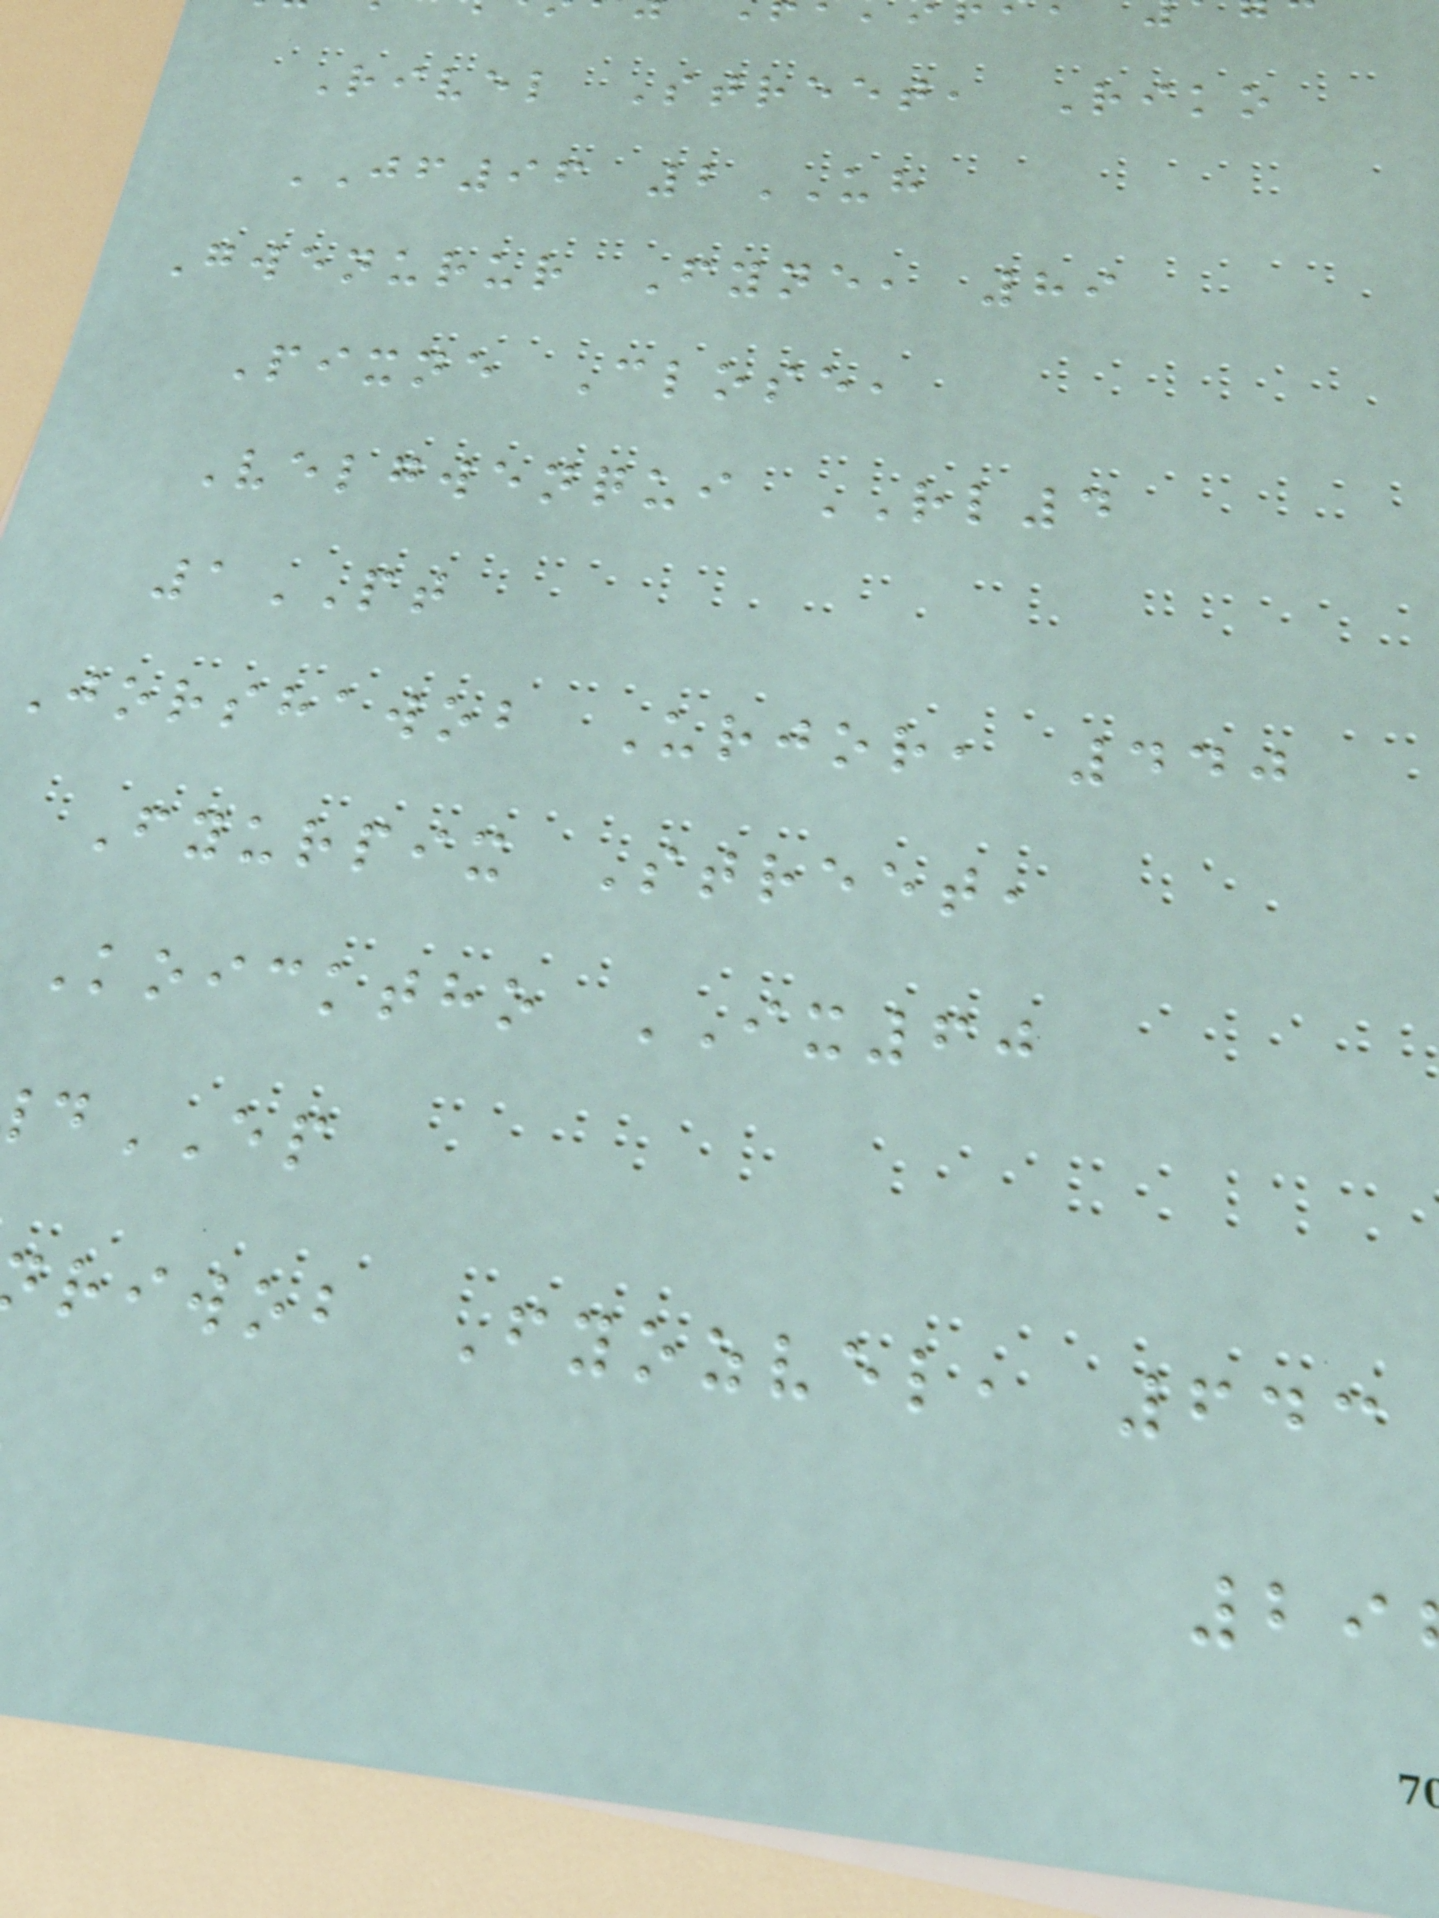Rivel Street, Riko
JF96 2UH
Gwenurur Fyne, 89
Pixne Close,
Velgwenqui RL4
1PT
Jorshawob Urjor, 440
Fyurpix Street,
Koicktho IX60
EP
riwob Fyozvel, 643
